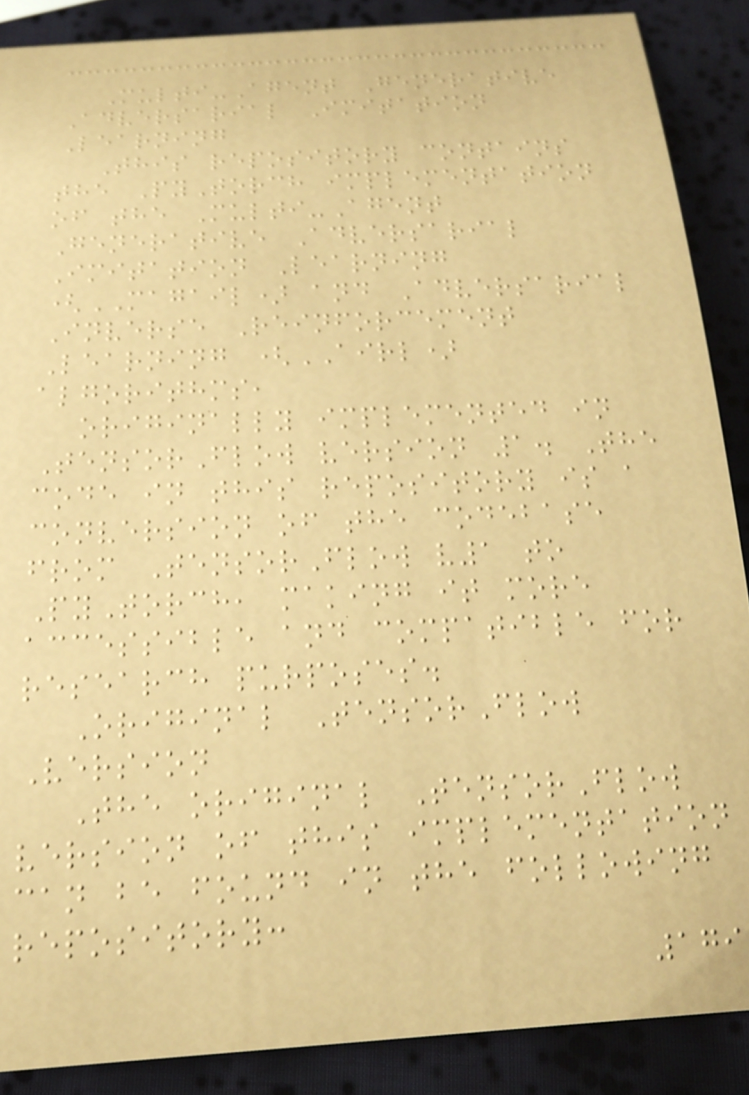Multi-Agent Generative
Adversarial Imitation
Learning
This repository contains
the PyTorch implementation
of the Multi-Agent
Generative Adversarial
Imitation Learning
(MAGAIL) and Adversarial
Inverse Reinforcement
Learning (AIRL)
algorithms,
originally implemented in
TensorFlow version 1. The
code in this repository is a
conversion of the codebase
from TensorFlow v1 to
PyTorch, making it more
accessible and compatible for
research purposes.
Original TensorFlow
Version
The original TensorFlow
version of this implementation
can be found in the following
repository:
179
